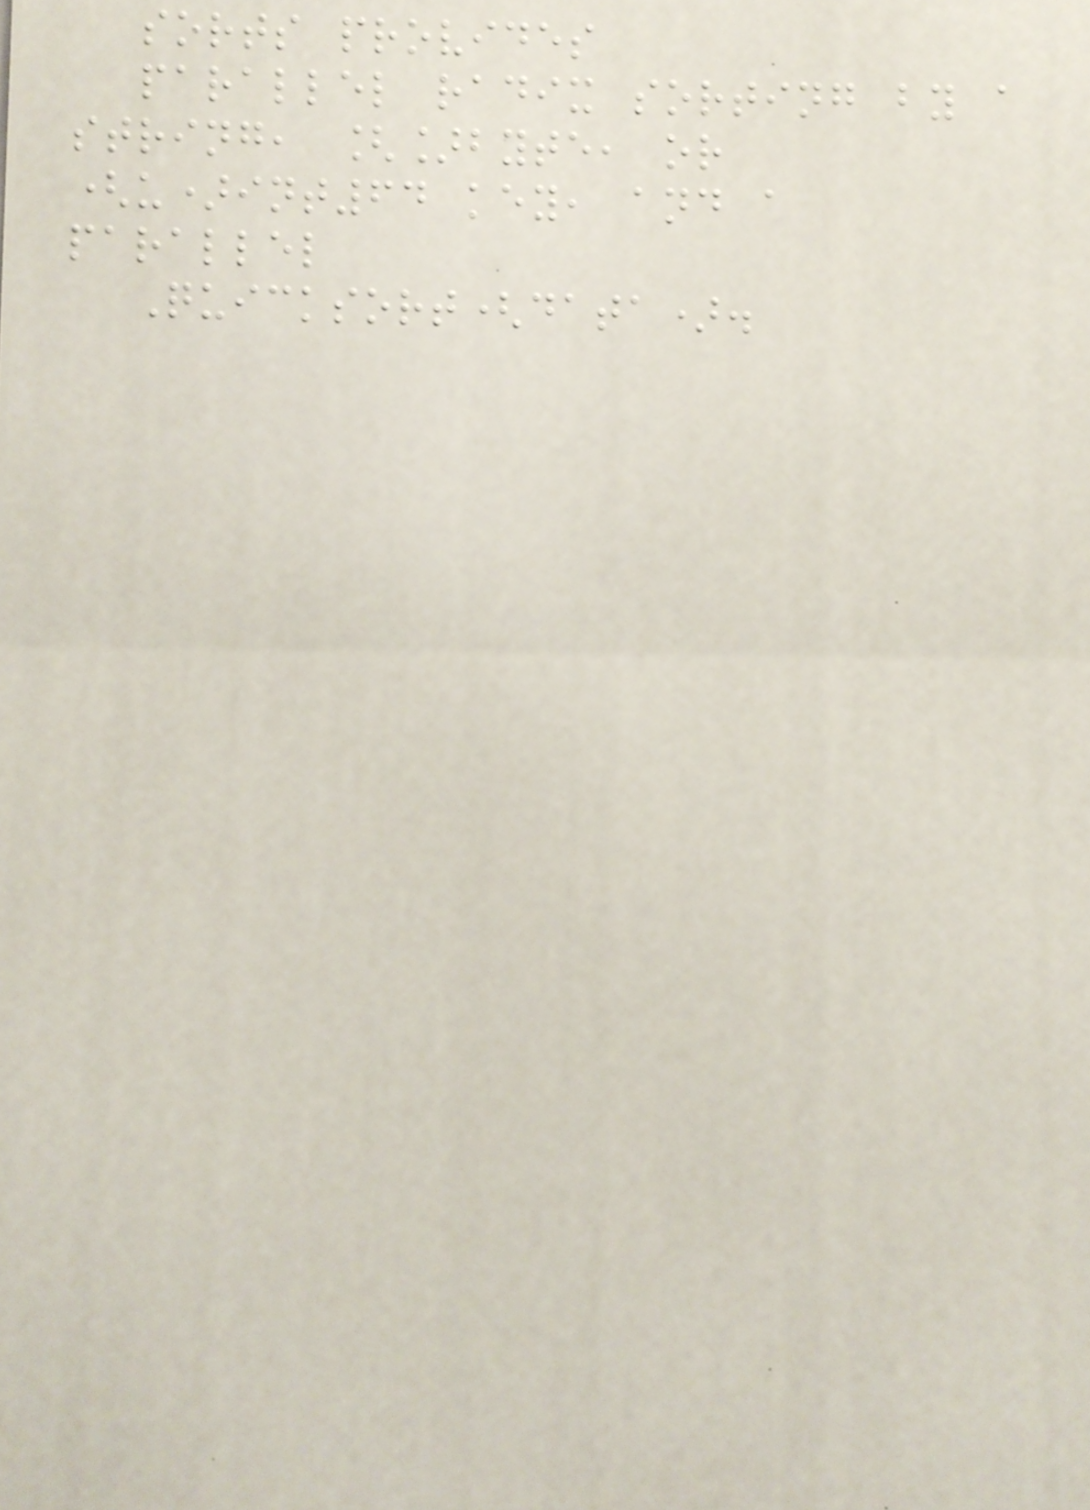sorts provides
parallel radix sorting by a
string, []byte, or
(u)int64 key, and a
parallel
Quicksort(data).
